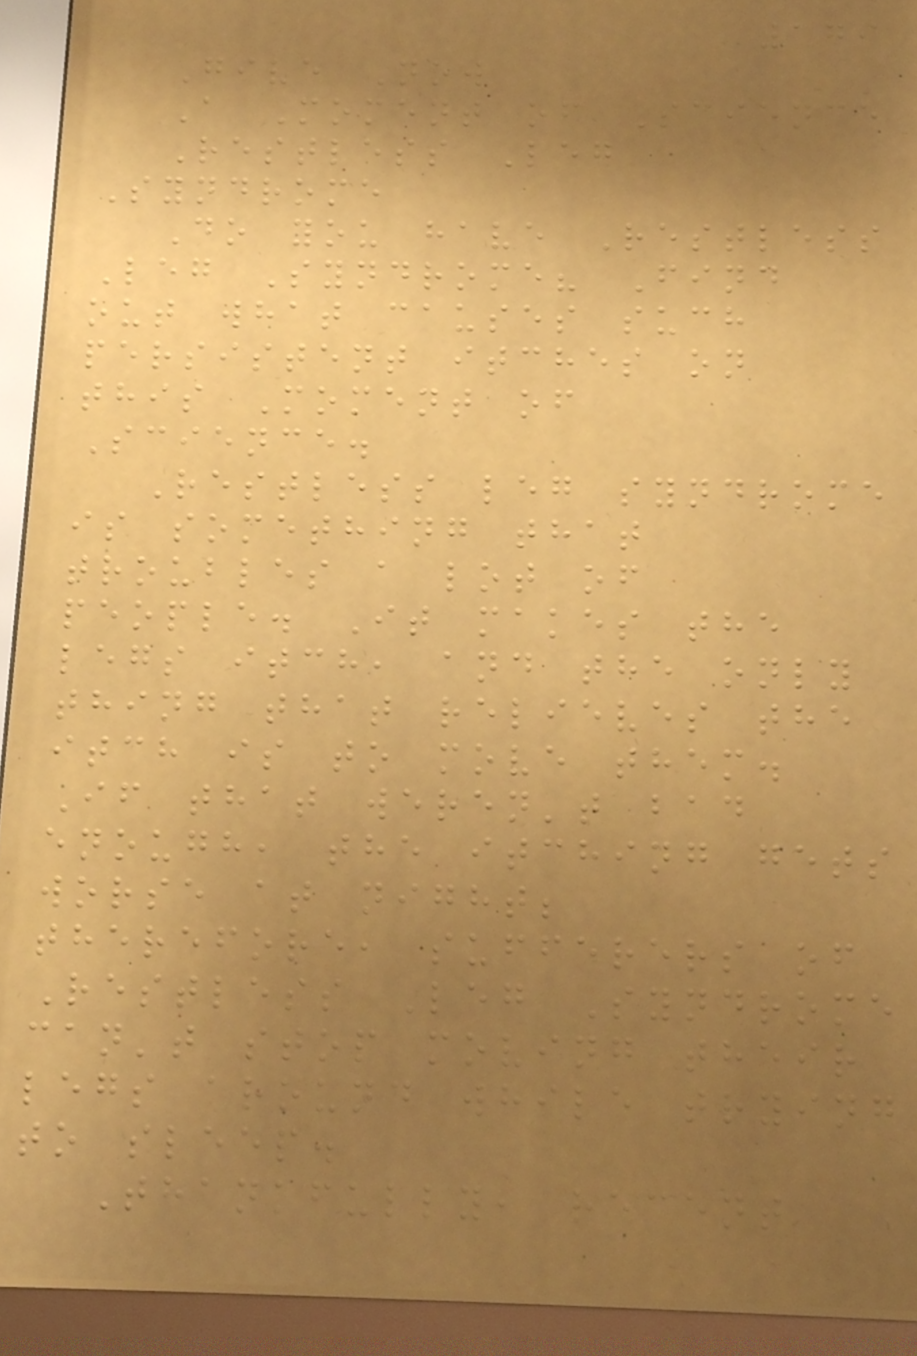179
Give Now
A Moment of Science
Restless Leg
Syndrome
Do you have Restless
Leg Syndrome? Find
out what causes such
persistent itches on
this Moment of
Science.
Restless leg syndrome
is something that
troubles a lot of
people. It makes the
legs itch, and the only
thing that relieves the
itch is to move them.
If that weren't bad
enough, the itching gets
worse at night;
therefore, sufferers of
Restless Leg Syndrome
can't stop moving their
legs around while trying
to sleep.
Thankfully, recent
